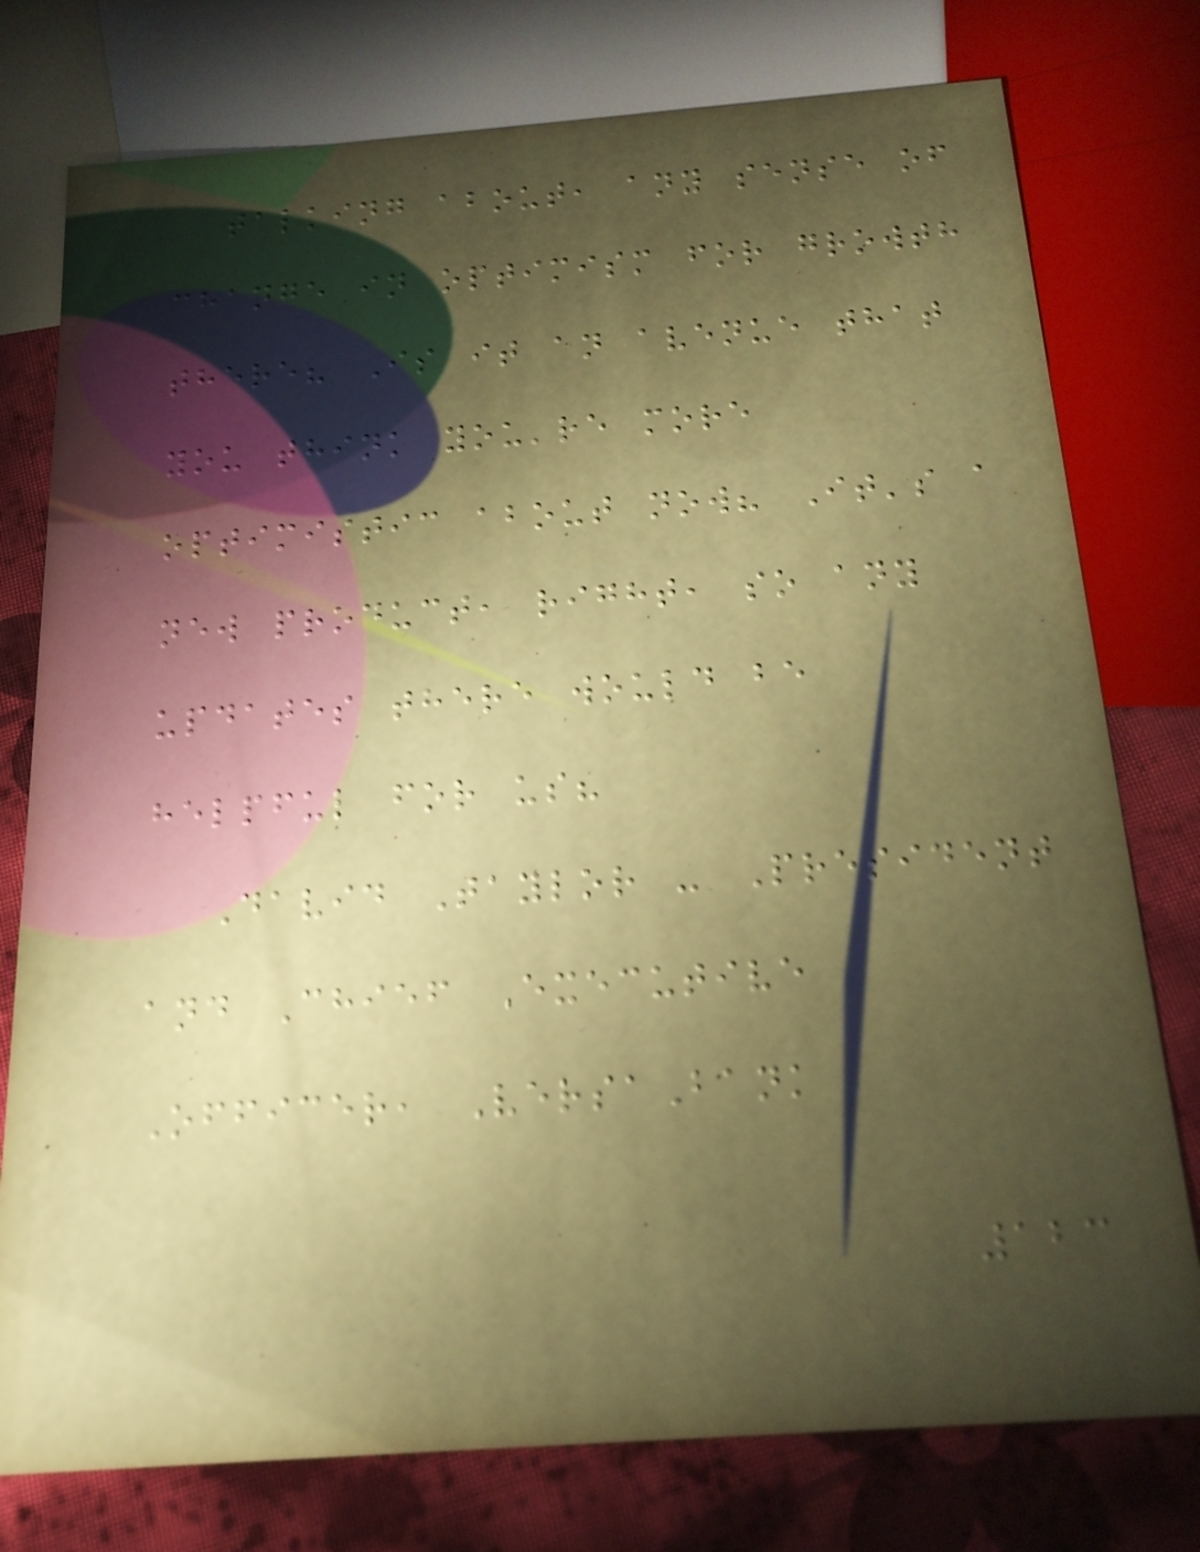talking about, any sense of
change in optimism for growth
there? Is it an avenue that
you think you're more
optimistic about now? It's a
new product, right, so any
updates there would be
helpful for us?
David Taylor - President
and Chief Executive
Officer, VersaBank
123
